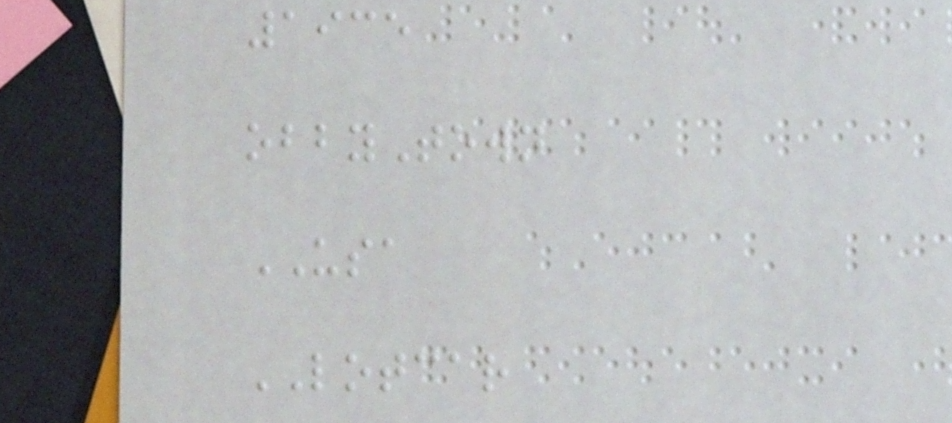1935
obbyTown
USA
LOTCAR
